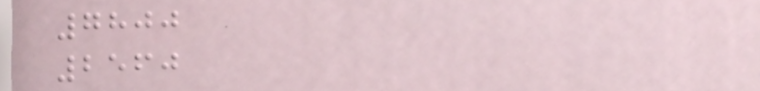7800
2560
